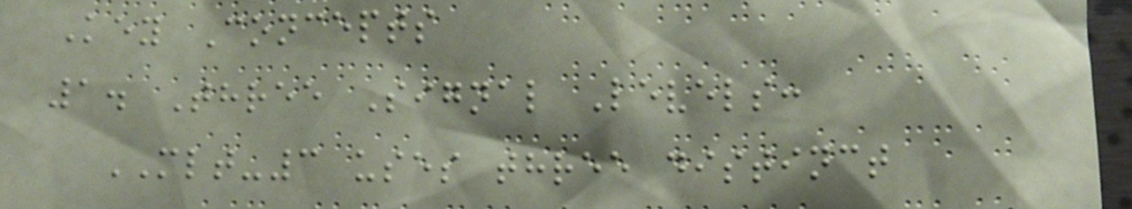Key Concepts
1. Three Signal Levels:
MLT-3 uses three distinct
